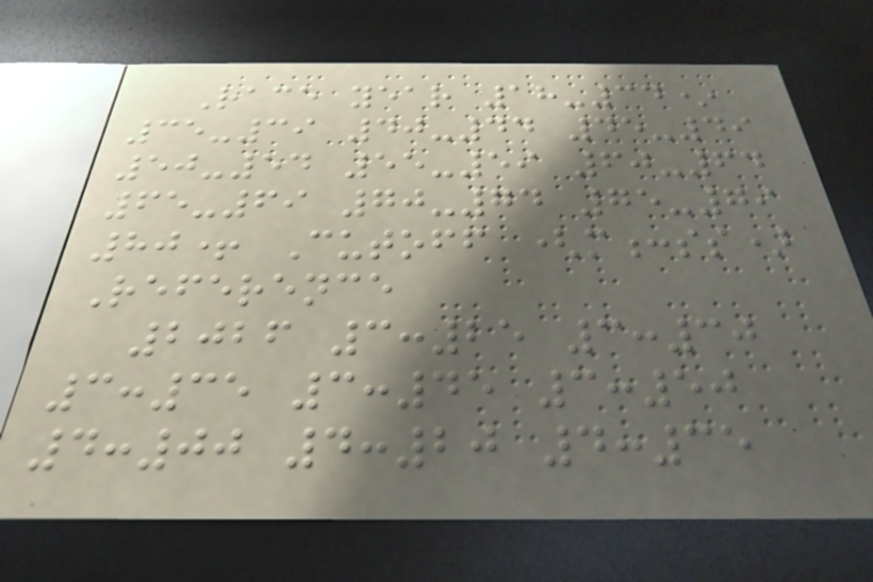Race year 18-34*
35-39 40-44 45-49
50-54 55-59 60-64
65-69 70-74 75-79
80+ Cutoff (m:ss)
Reference
2026 3:25 3:30
3:35 3:45 3:50
4:00 4:20 4:35
